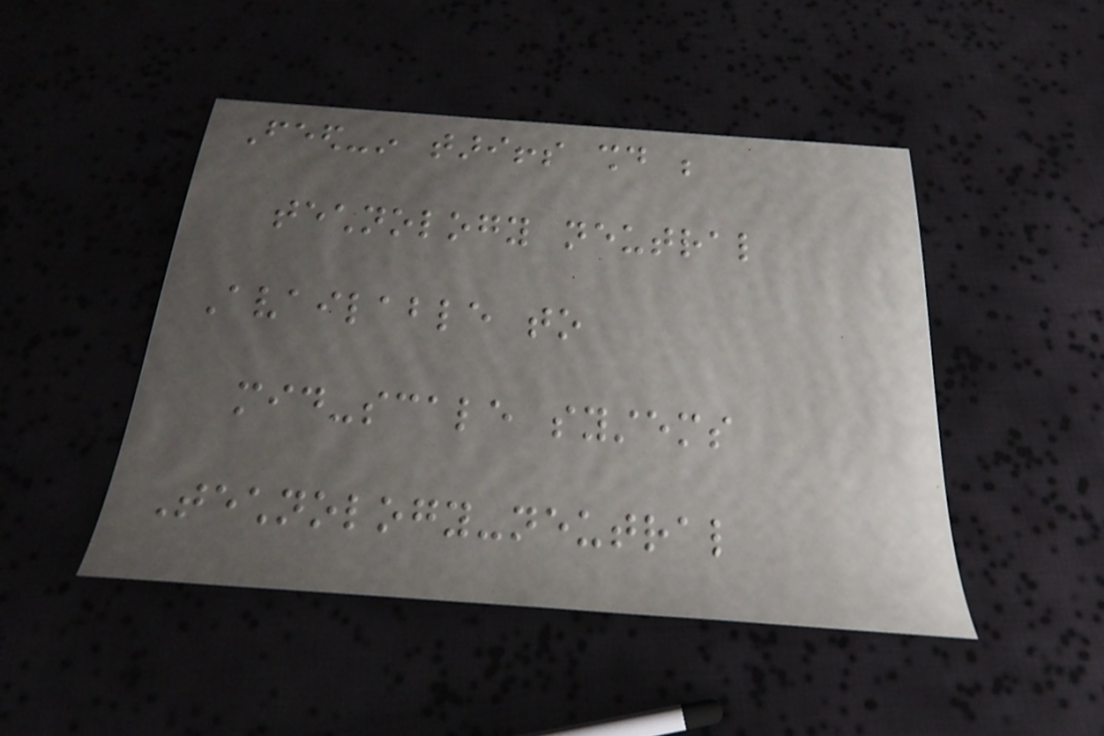Feed-in tariffs should be
technology neutral
Available to
mid-scale systems
Technology-neutral
